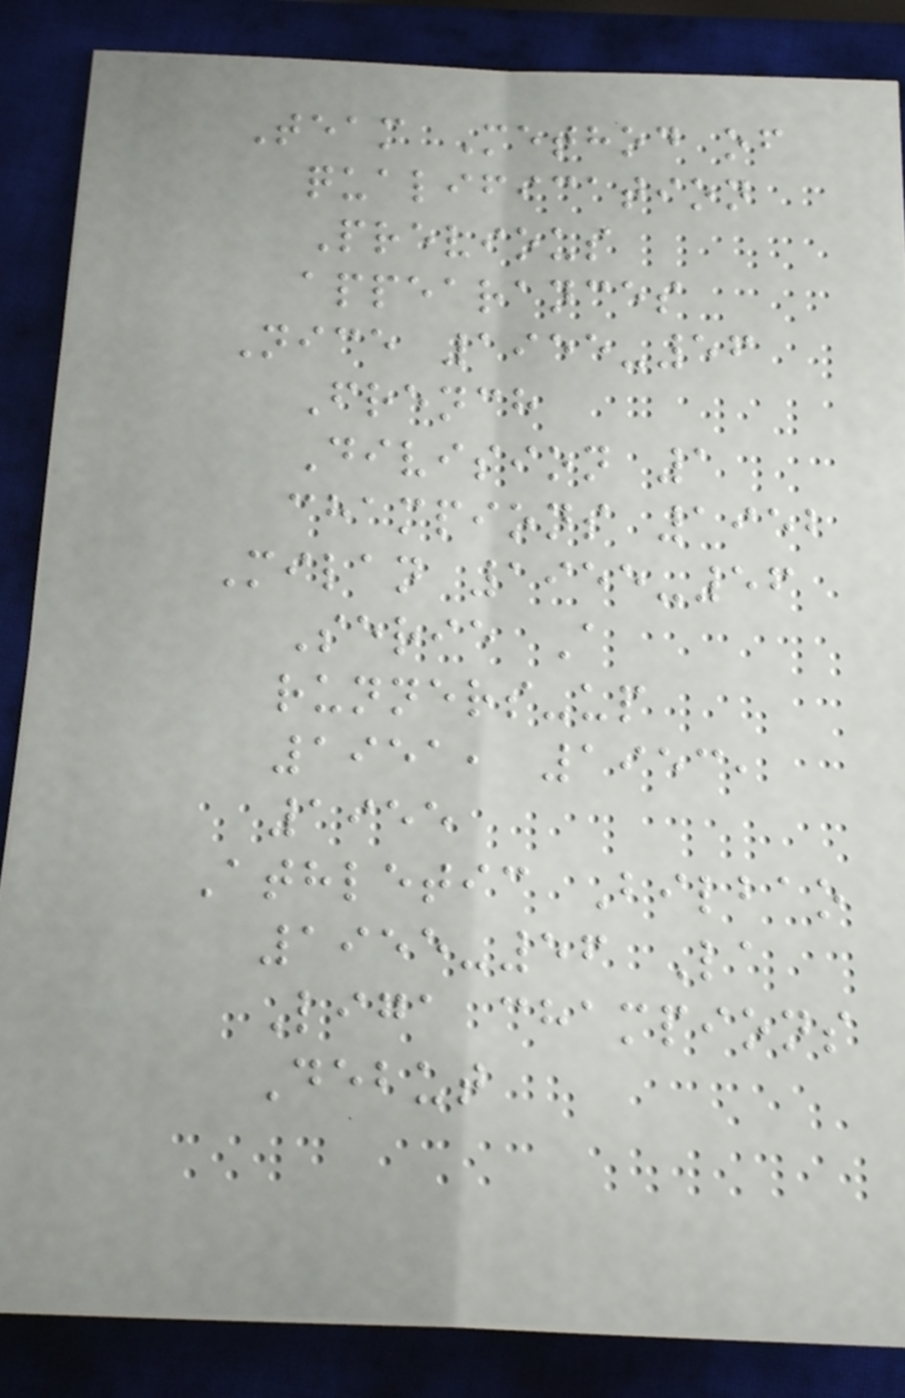Team Method of
qualification
Previous
appearances
Nice 1955-56
French
Division 1
champions 1952
Milan 1955-56
Serie A
runners-up
1951, 1953,
1955
Athletic Bilbao
1955-56 La
Liga champions
Debut
